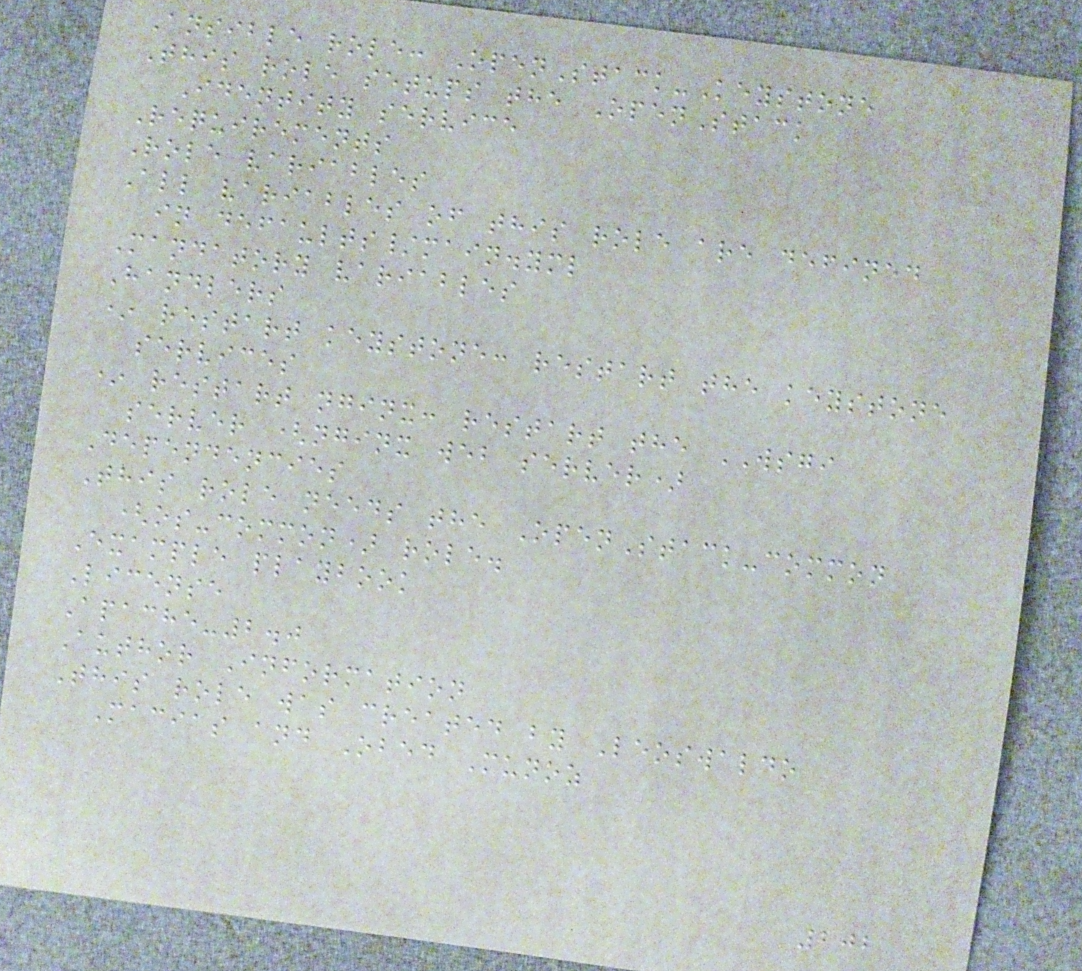Ansible role: OpenStack-Keystone
This role setups the OpenStack
Identity service
Requirements
Role variables
All variables of this role are defined
in defaults/main.yml
Mandatory variables
Handlers
* restart keystone: restart the keystone
services
* restart nginx: restart the WSGI
server (nginx web server)
Dependencies
This role needs the OpenStack-common
(os-common) role.
Example playbook
License
Apache-2.0
Author Information
This role was created by Leoswaldo
Macias and Obed Munoz
202
